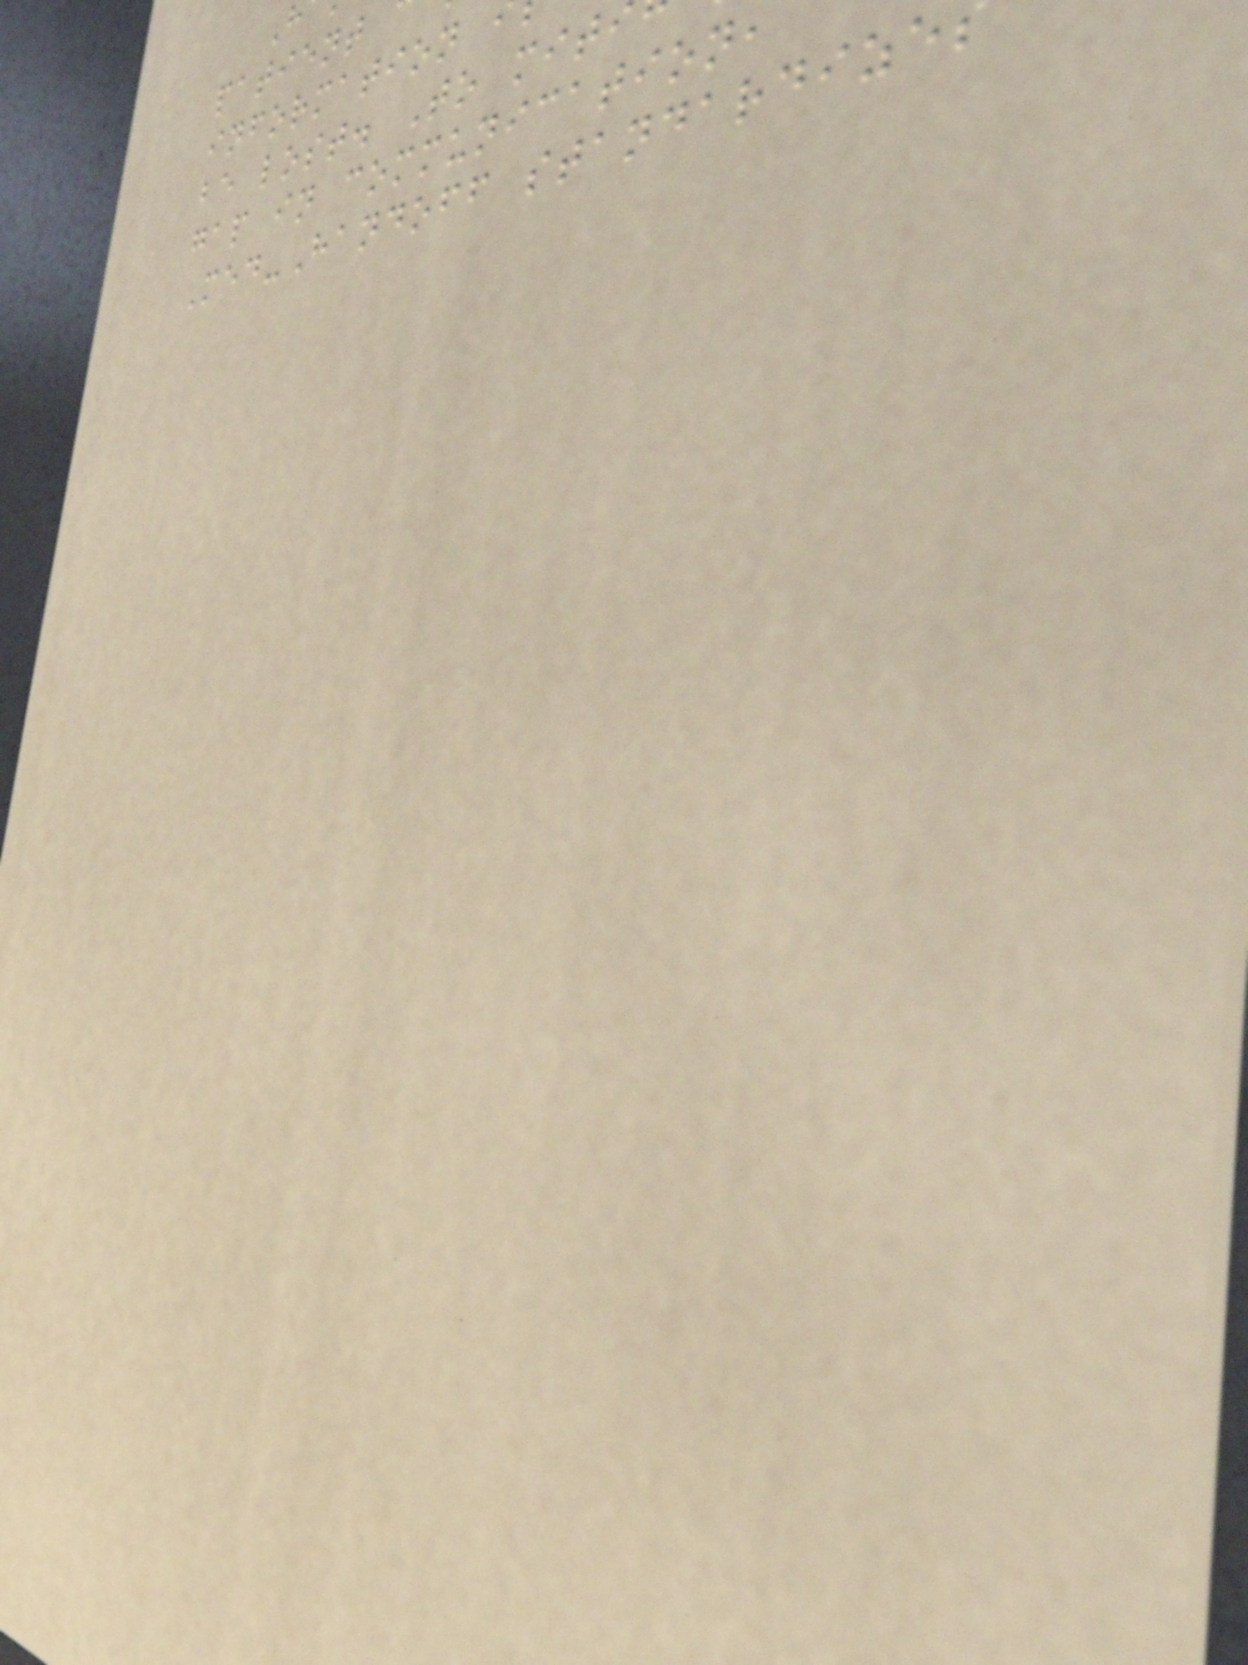patient
information
be lost. To mit
gap in communication,
Med-Handoff standardize
